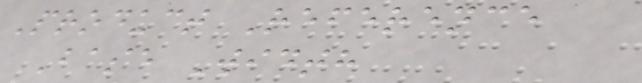Product Reference
Base Width
